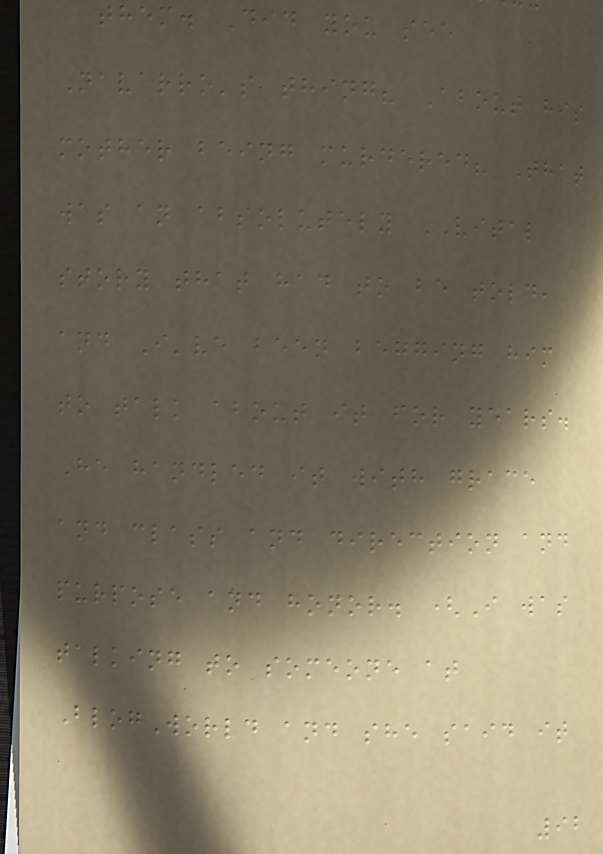them. Did you see
Navarro's thing? About his
mother being murdered? That
was an absolutely VITAL
story that had to be told,
and I've been begging him
to talk about it for years.
He handled it with grace
and class and direction and
purpose and honor. (I was
talking to someone at
BlogWorld and she said it
92
